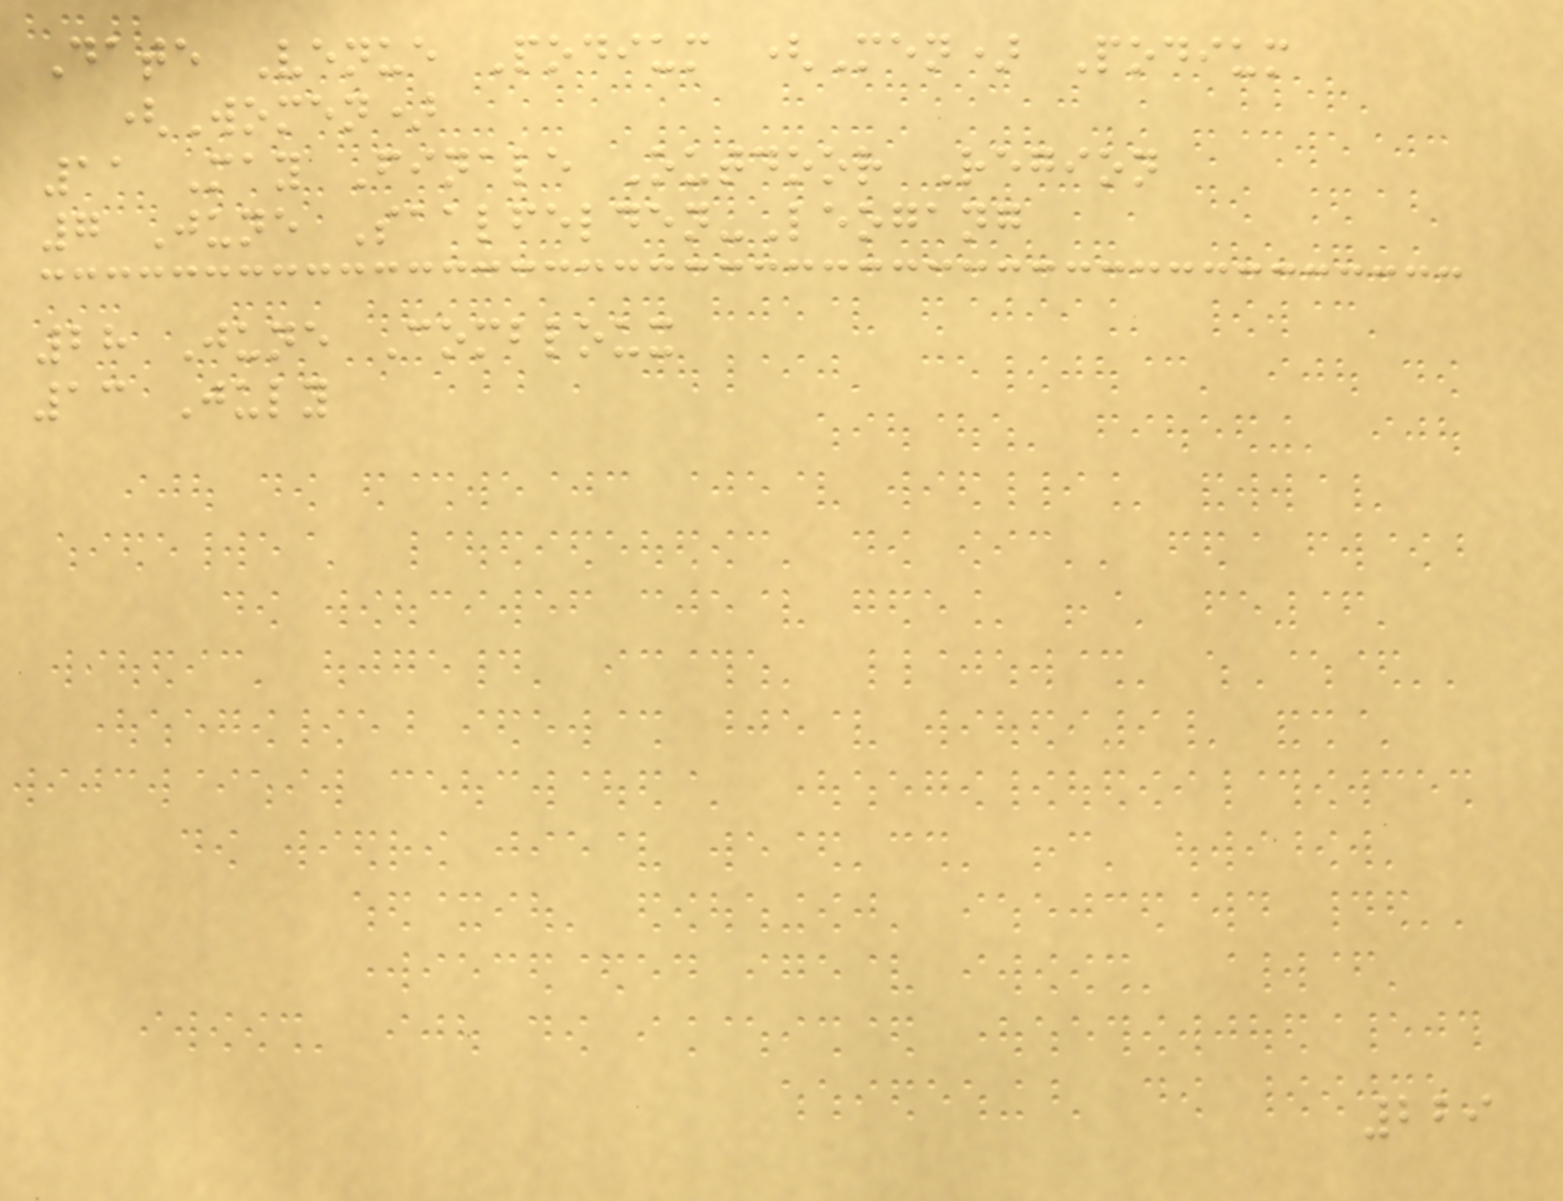Date Venue Podium (Men) Podium
(Women)
11 May Finale Outdoor Region
7 June Saalfelden-Leogang
28 June Combloux
13 July
229
